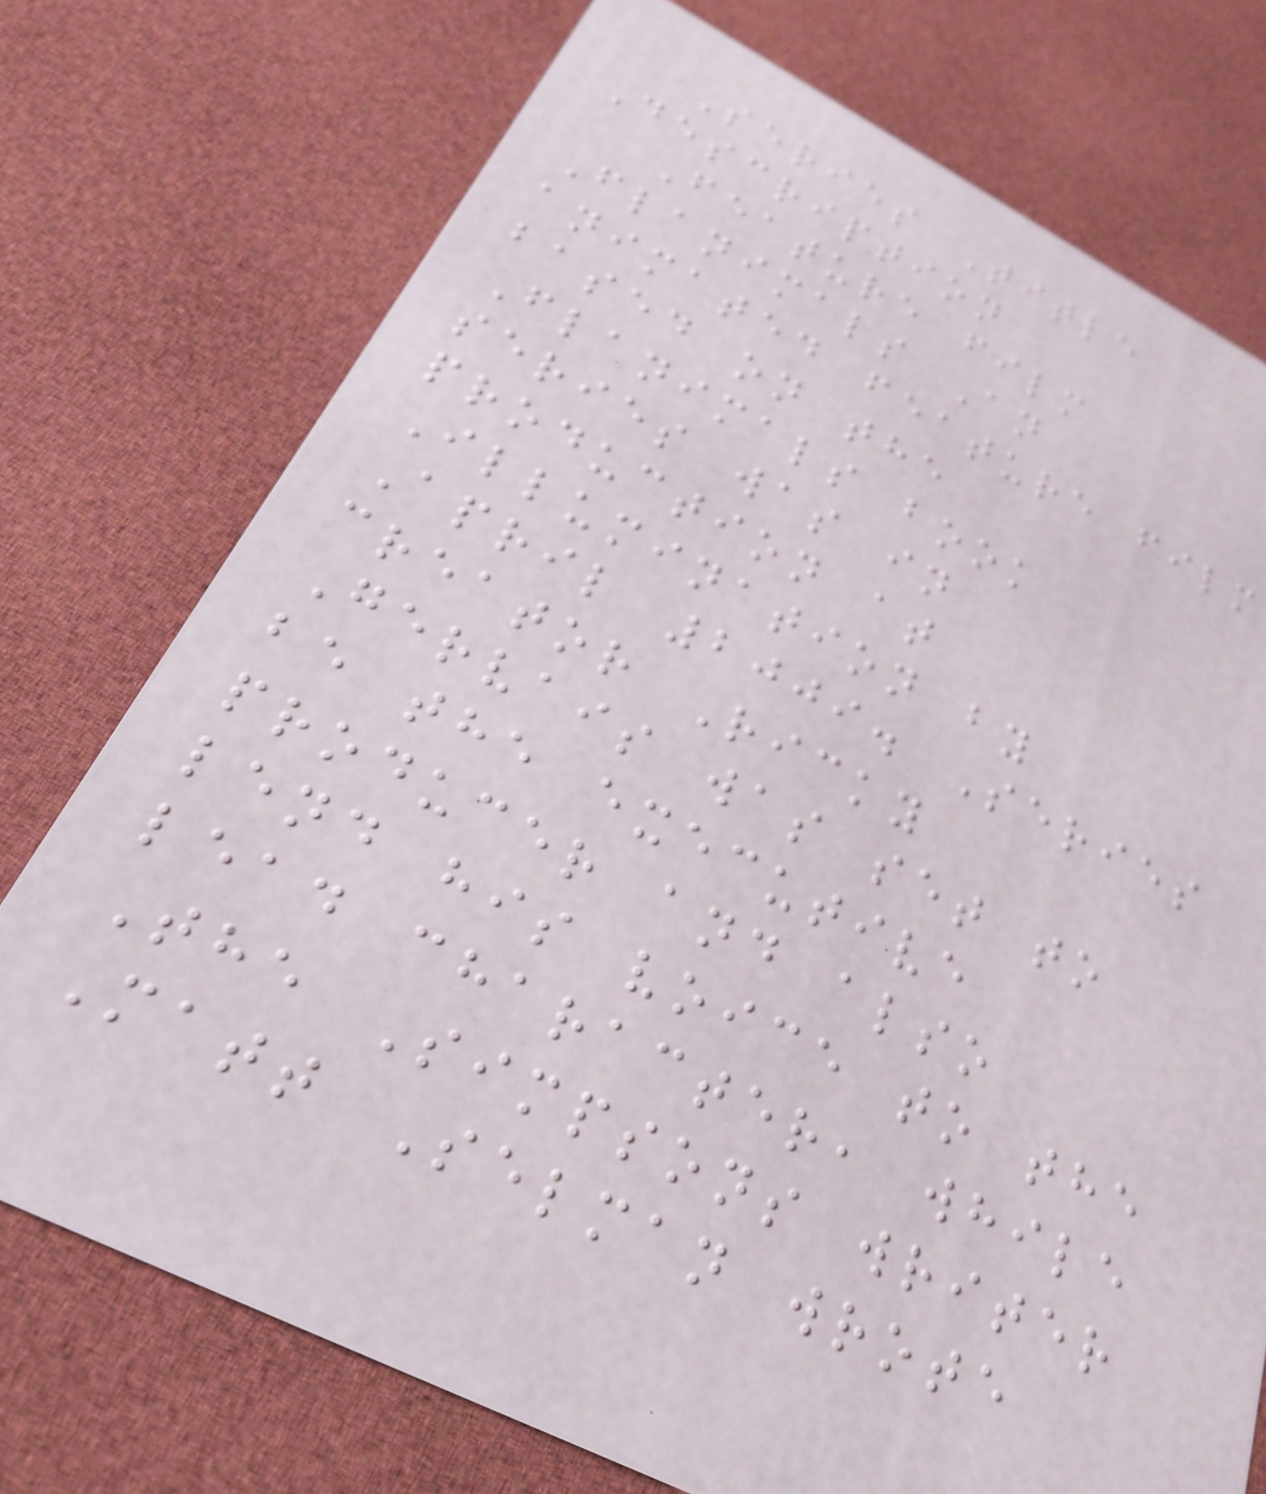Series Title
Description
Feature film
Flanimals An
animated feature film
based on the
Flanimals book
series was in
production at
Illumination by
April 2009. Series
creator Ricky
Gervais was set to
be the executive
producer and also
lend his voice to the
lead character, while
The Simpsons writer
Matt Selman wrote
